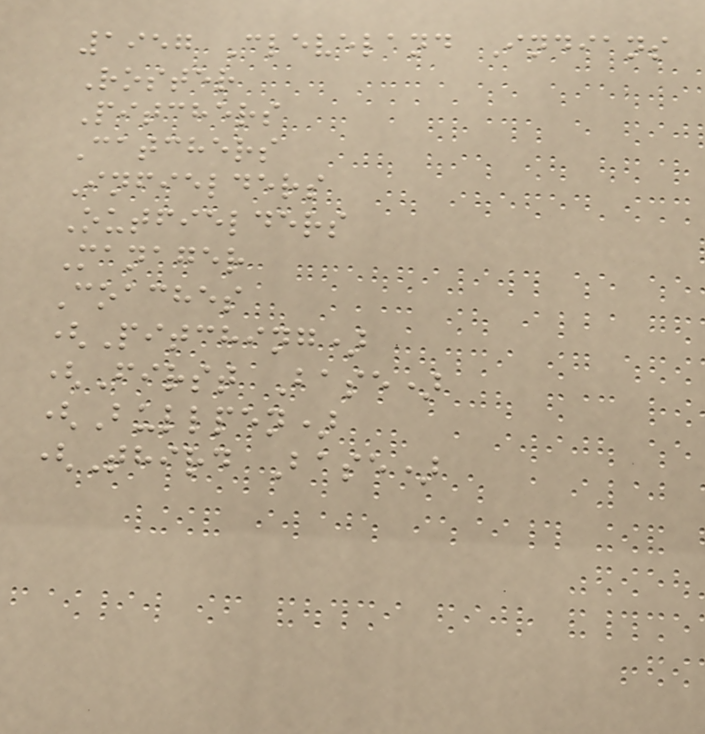1957 Cleveland Indians
Roster
Pitchers
Catchers
Infielders
Outfielders
Manager
Coaches
(Pitching)
(First Base)
(Bullpen)
(Third Base)
